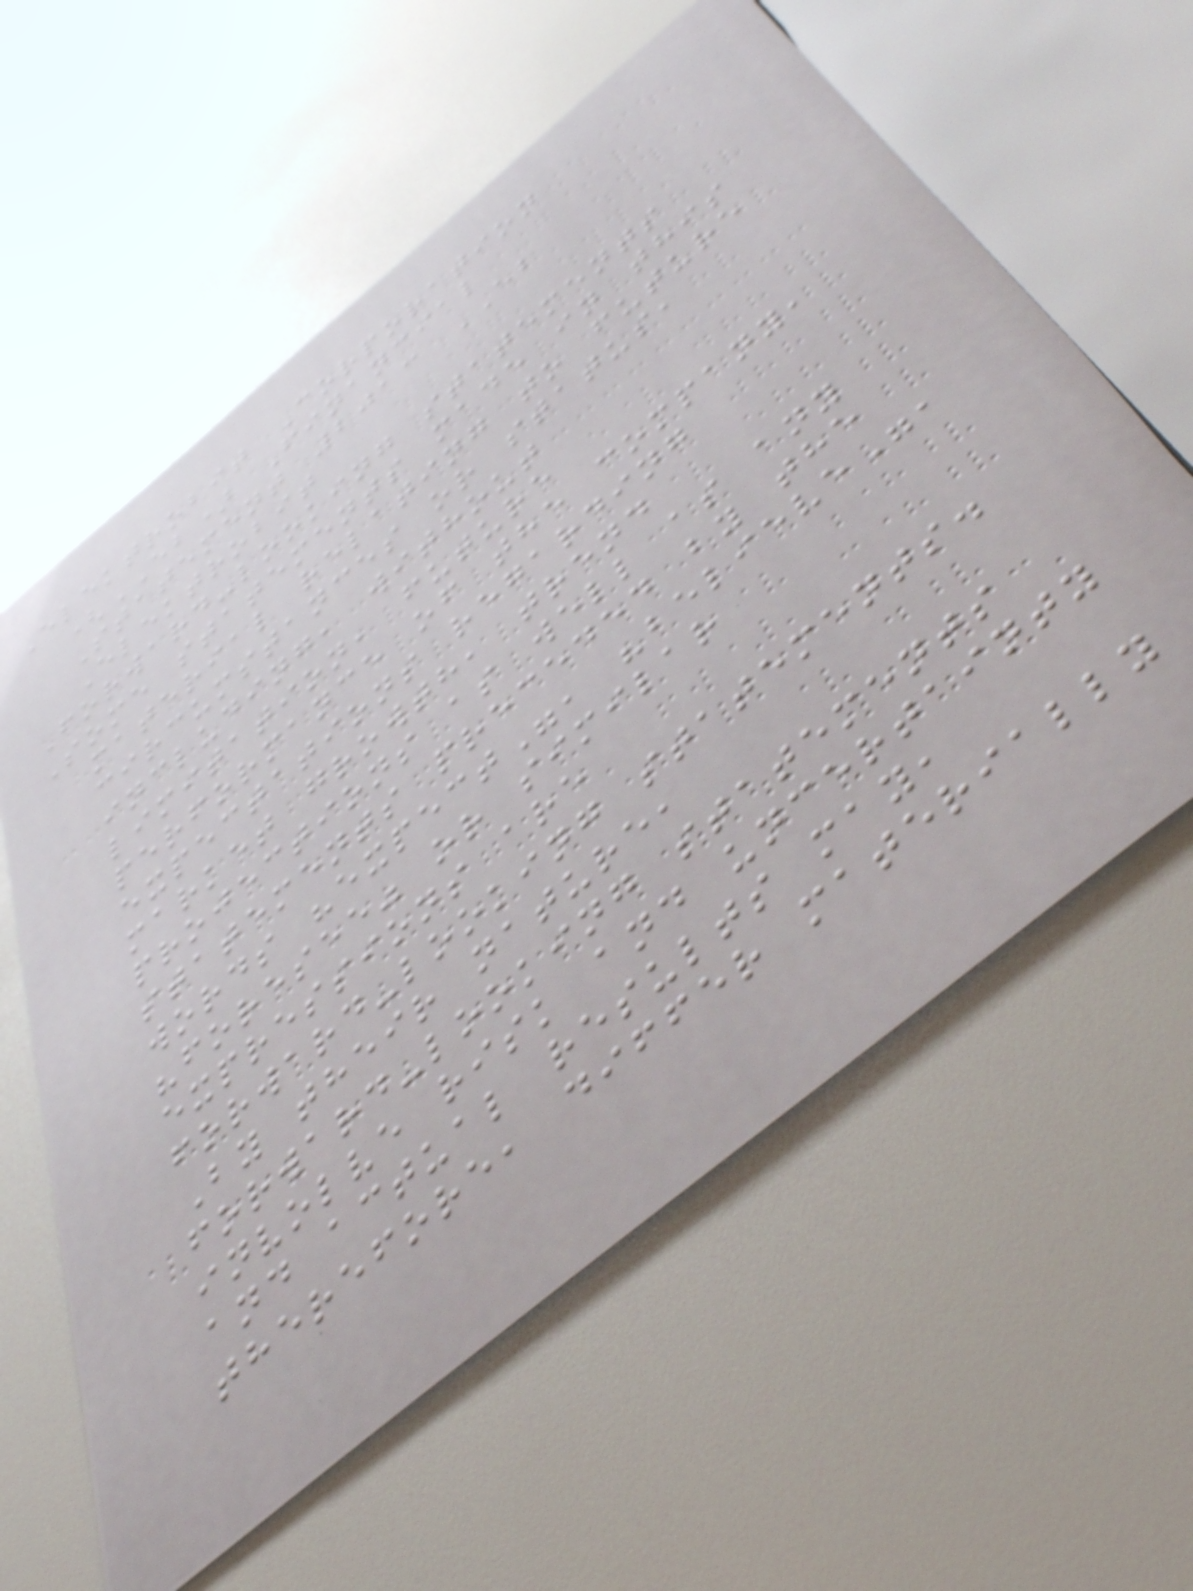Elektrobit Corporation
(EB) Financial
Statement 2013 EB
Elektrobit
Forward-looking statements
Some statements made in this
material relating to future
circumstances or status,
including, without
limitation, future
performance of the company,
expectations regarding
market growth, trend
projections as well as any
statements preceded by the
words "expect", "believe",
"foresee" or similar
expressions are
forward-looking statements.
By their nature,
forward-looking statements
involve risk and uncertainty
and actual results may,
therefore, differ materially
